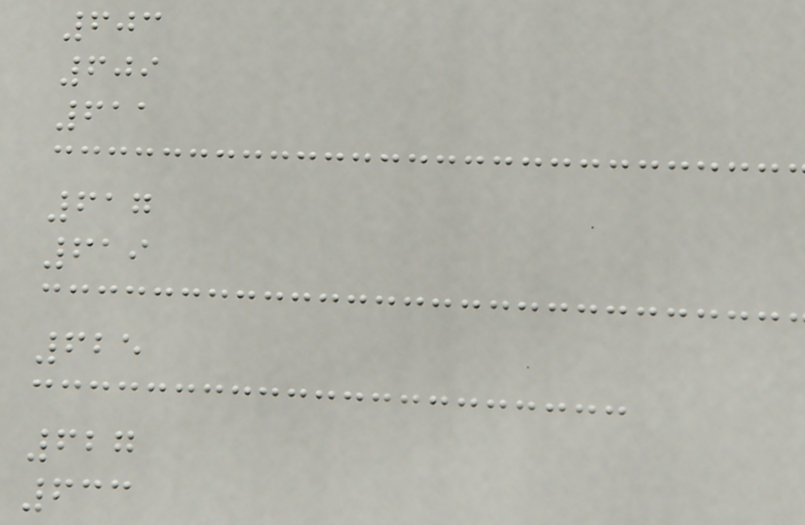603
609
611
617
619
625
627
633
